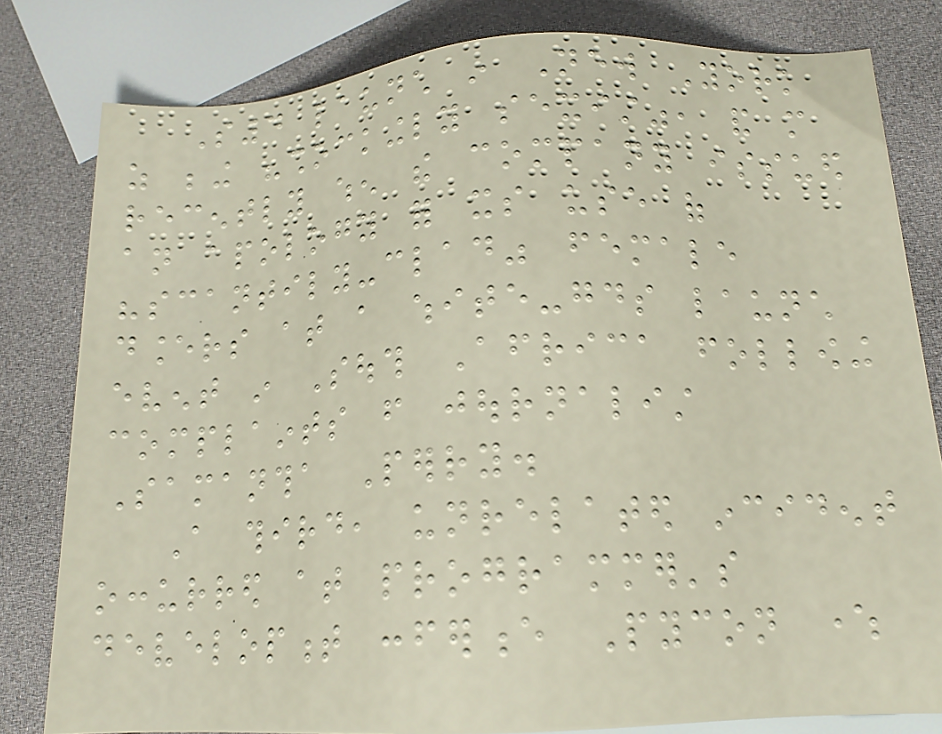S4 launch in New York
as being "shockingly sexist", and more
recently when the company issued
an apology for its use of
"scantily-clad" female
dancers at a white-goods launch
event in South Africa following
complaints from journalist
Samantha Perry.
A third, unrelated incident
occurred at programmer's
development conference Pycon where
